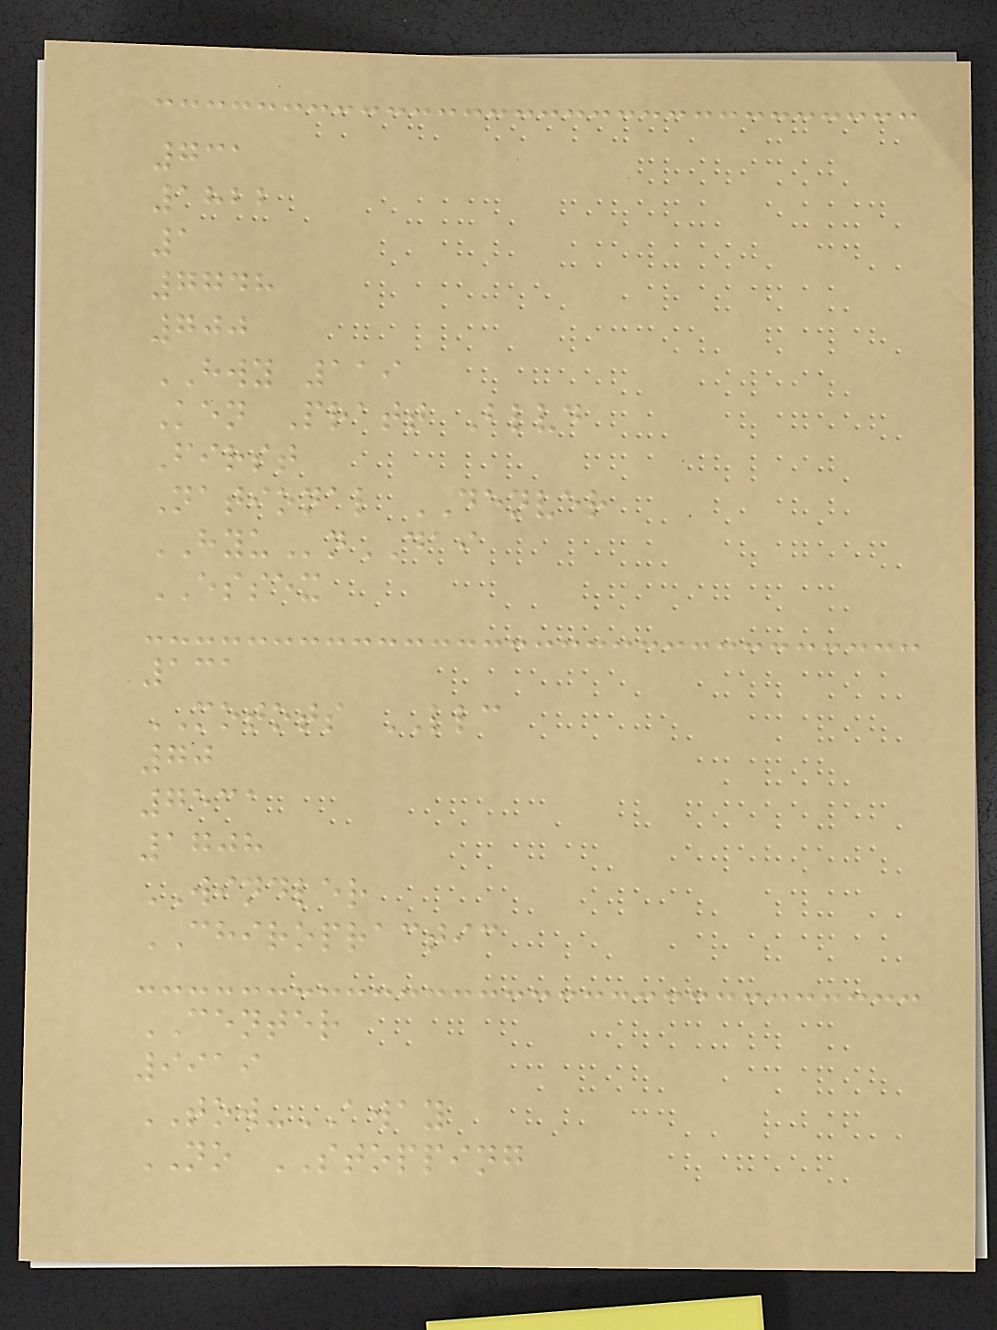731
1822
1
7748
700
HWY 119
Ken Pratt Blvd
First
National DENVER
HYUnDAI
ESSEX
131
MOTOTS LLC
70
7531
1708
WINDLER
CHIROPRACTIC
CENTER
9919
TOW-AWAY
NO STOPPING
